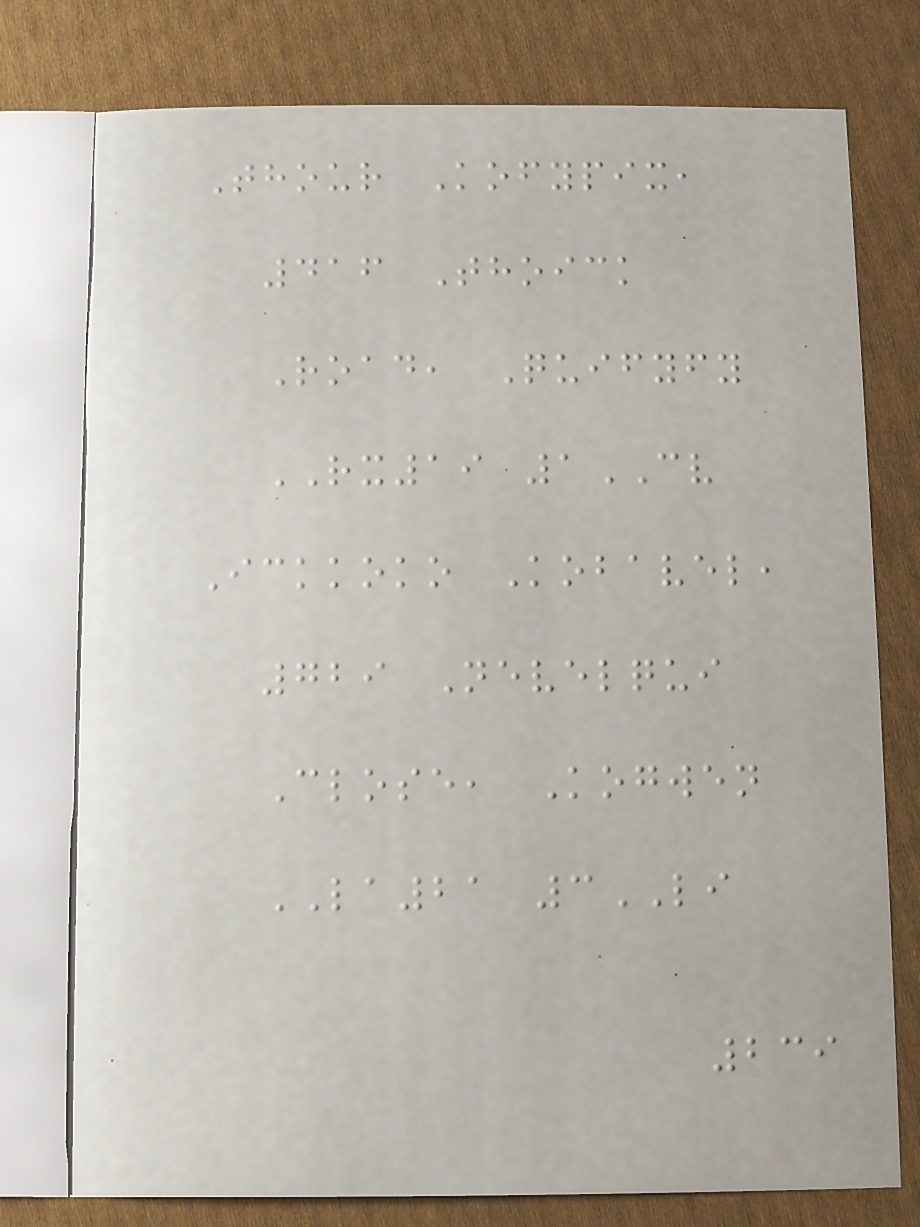Thour Kofypix,
416 Thoick
Road, Quifyfy
RX19 1CV
Ickkoko Kobavel,
729 Nevelqui
Close, Kogwen
LA21 3LI
239
